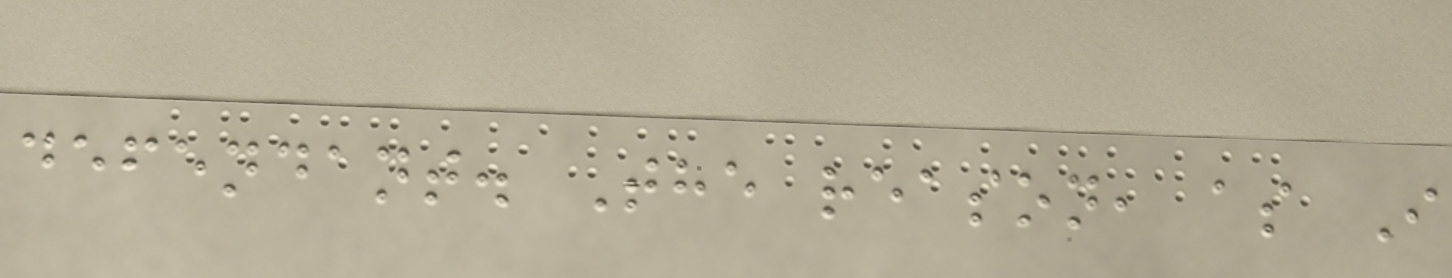defendant. The reason, as I
